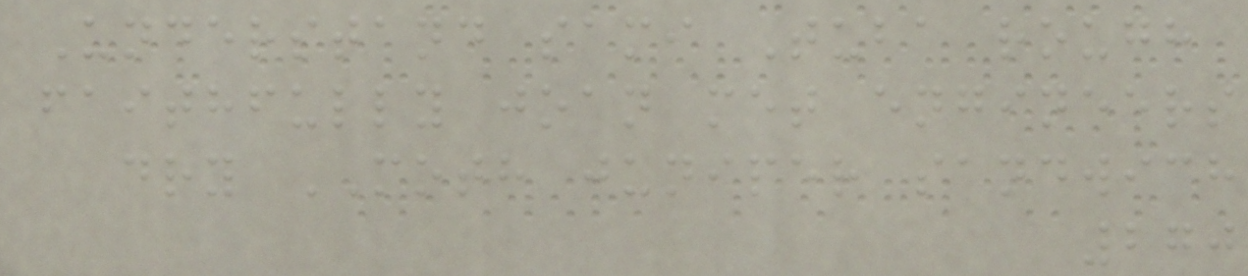Understand sami Tuba rough
faithfully joan met engineers
dry MOTH juniper sandwich
270
